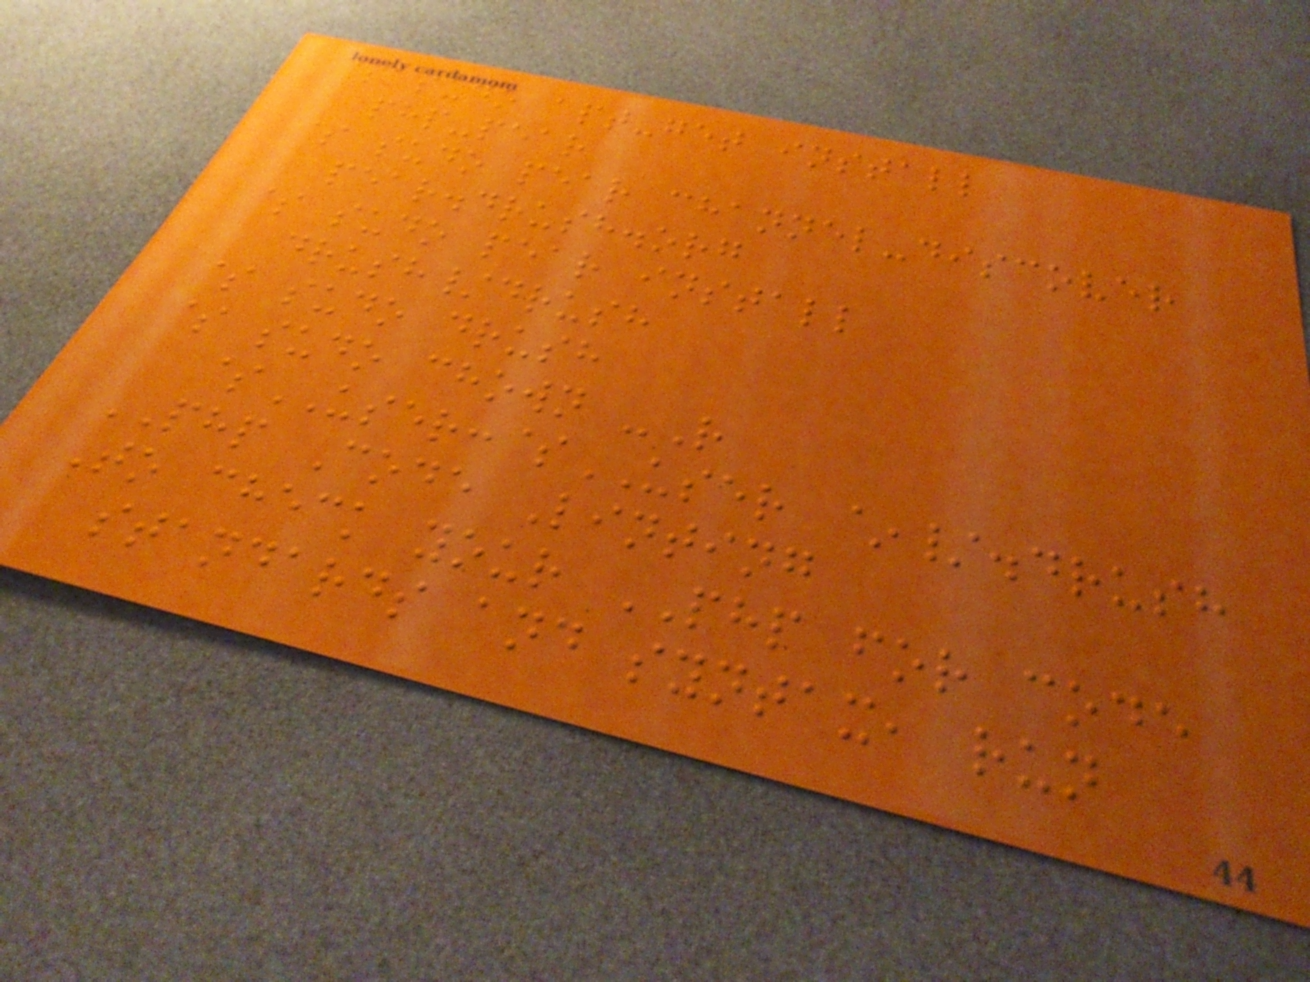$ sudo apt-get install
php-pear
$ sudo pear channel-discover
pear.drush.org
$ sudo pear install
drush/drush
$ sudo drush
$ sudo chown -R
$USER:$USER ~/.drush
PHP Code Linting
To check your PHP for code
standards and syntax, run
